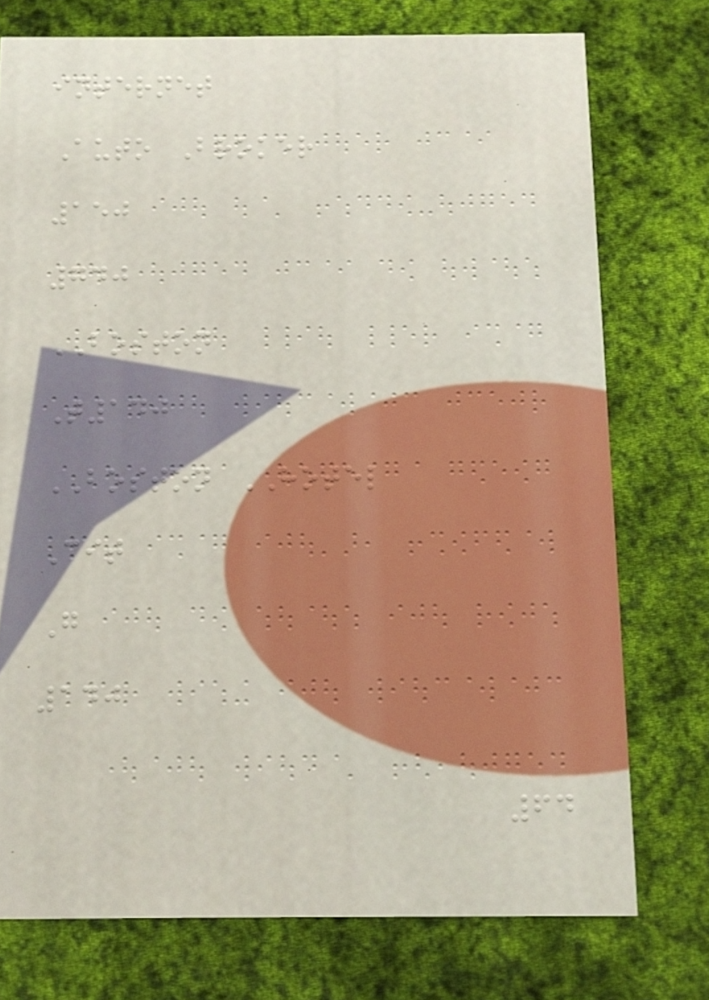internet
Auto Broker
150
740
BOSTON
T140
BOSTON HOTEL
Cit
G
140
64
